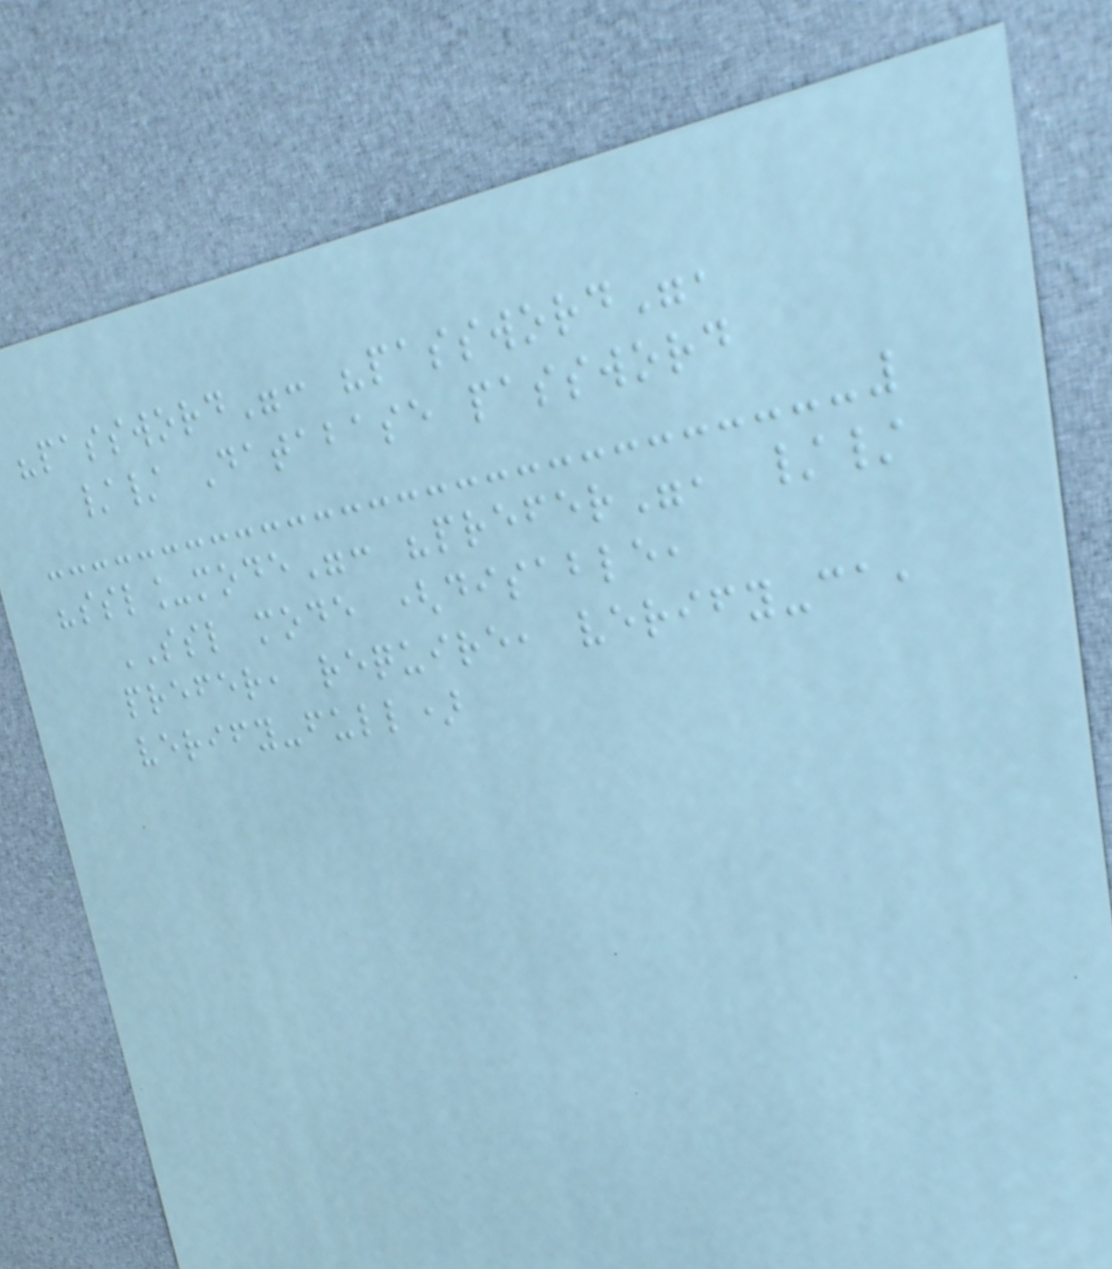"password": "password",
// Database password
"ssl_mode": "prefer", //
SSL mode (disable,
prefer, require, verify-ca,
verify-full)
